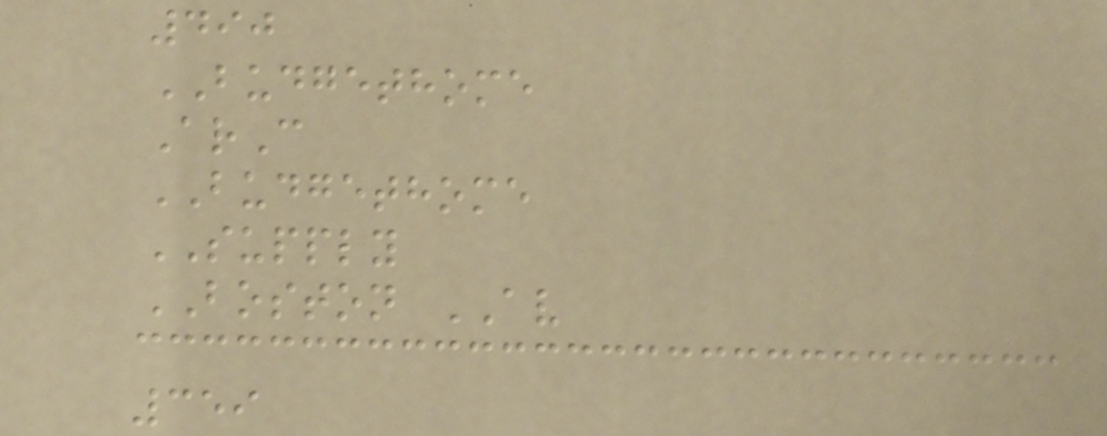490
BUDGETHOME
ArC
BUDGETHOME
SUPPLY
BOSTON AV
359
